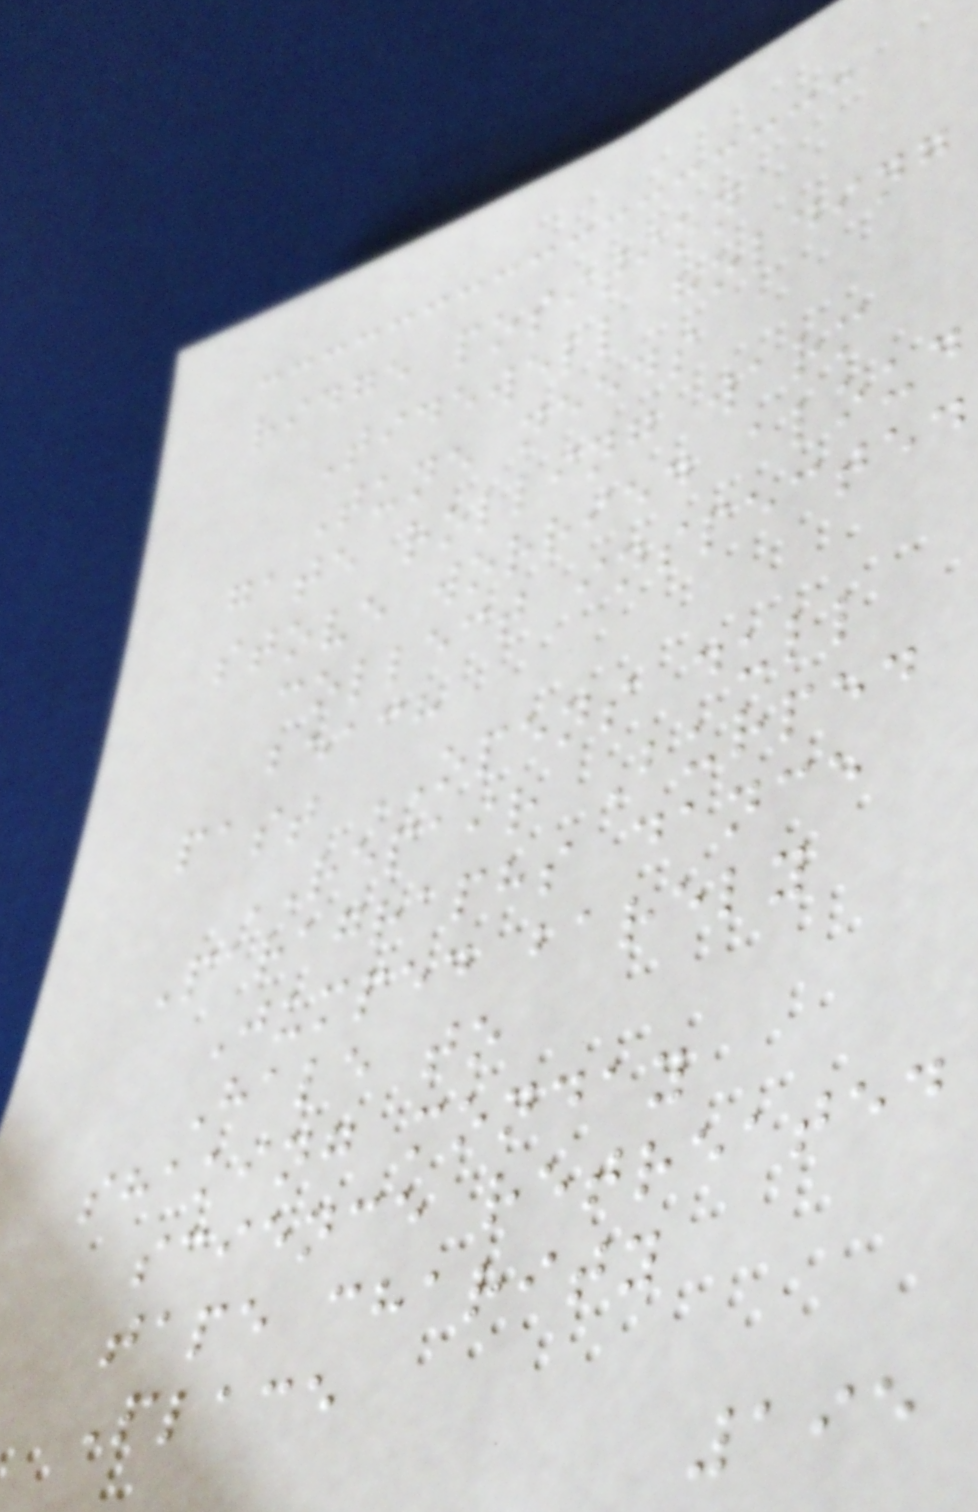ridge position
Tidewell holding
Tune needs
gate rolling warm
stove worried aloud
collect inspected
beach
past OPENS dull
REPAIR Burped
Paragraphs dance
Jumped barely
Hale to
shaking monday
science retreated
tape charity
Place
195
